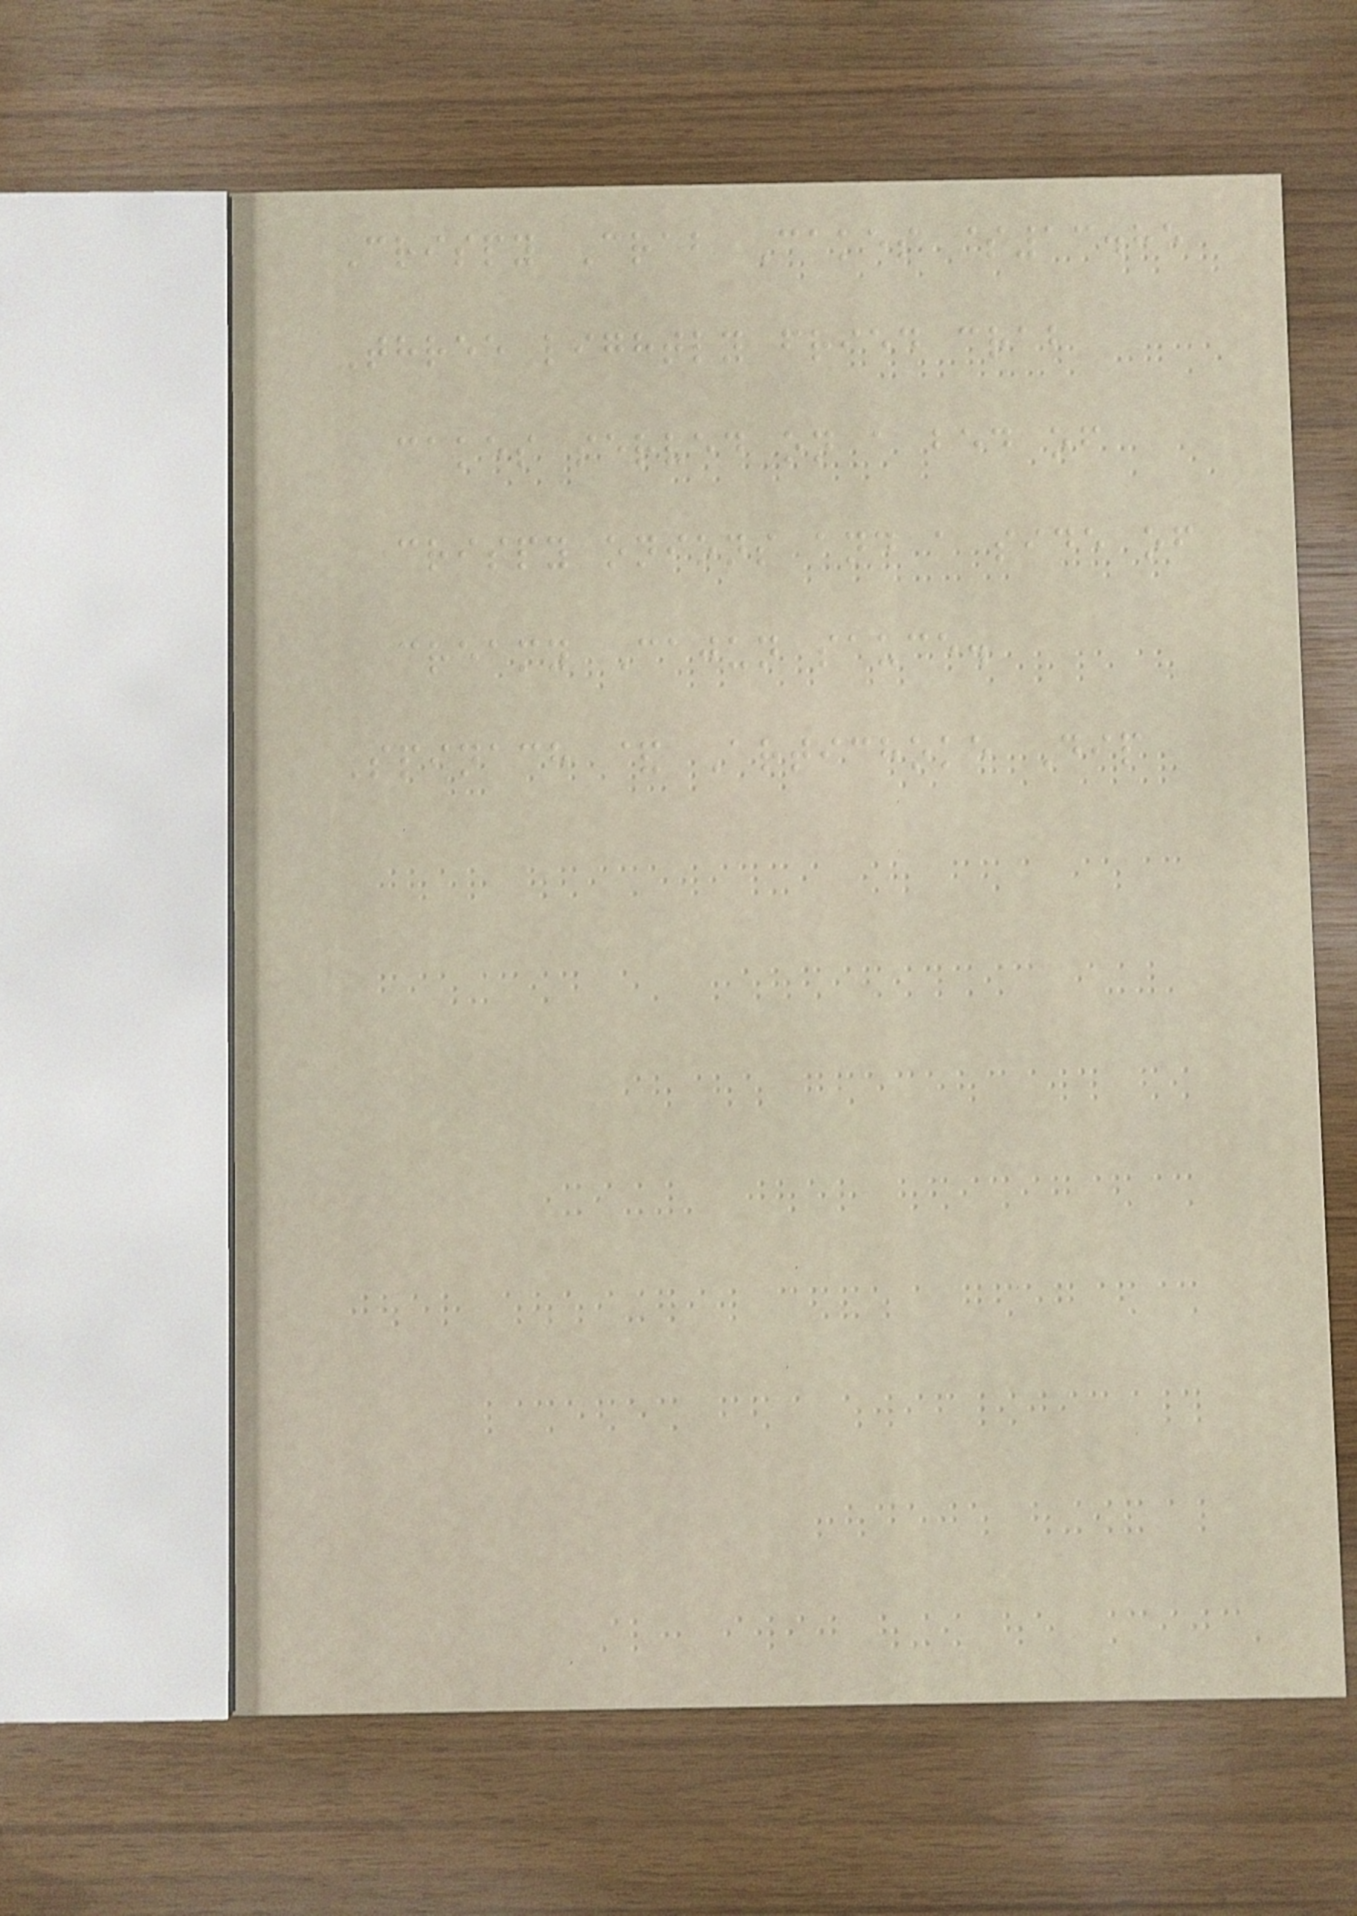Crispy Crab Cakes $13.85
Three lightly fried crab
cakes served on a bed of
crispy onions and a side of
creamy Cajun sauce.
Spinach & Artichoke Dip
